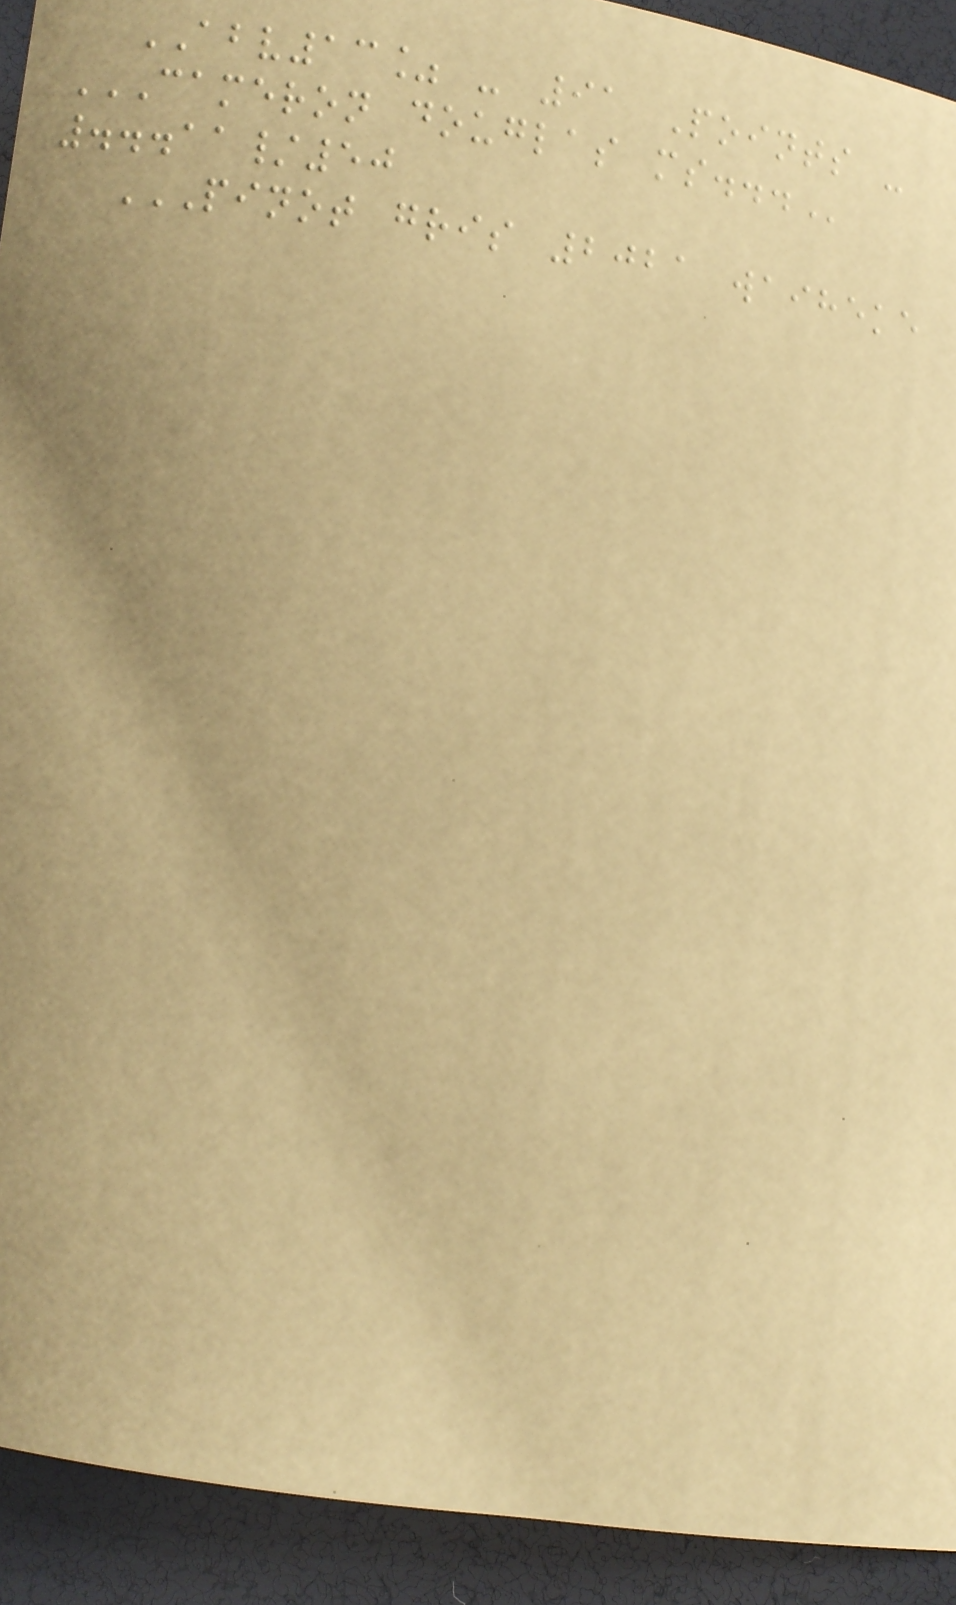ABV13% - 91 Points -
CAMERON DOUGLAS MS...
...11/50
PINOT GRIS 2021 WAIHEKE
